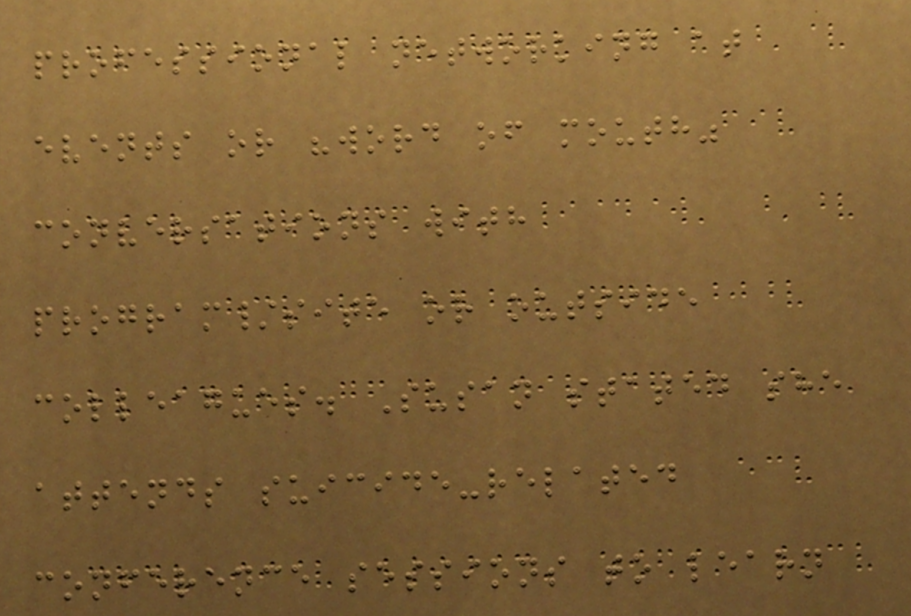professional networking at
events or "word of mouth"
conversations with
program/site or outside
colleagues. Susan stated she
attends suicide-related
conference sessions to learn
